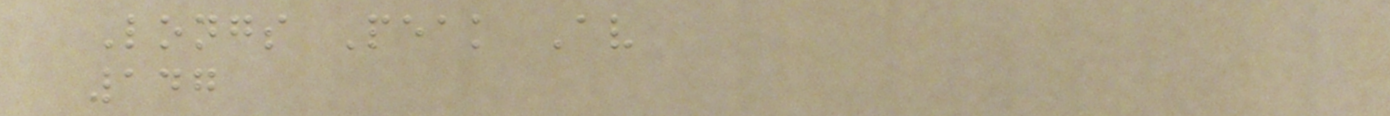Longs Peak Av
147
